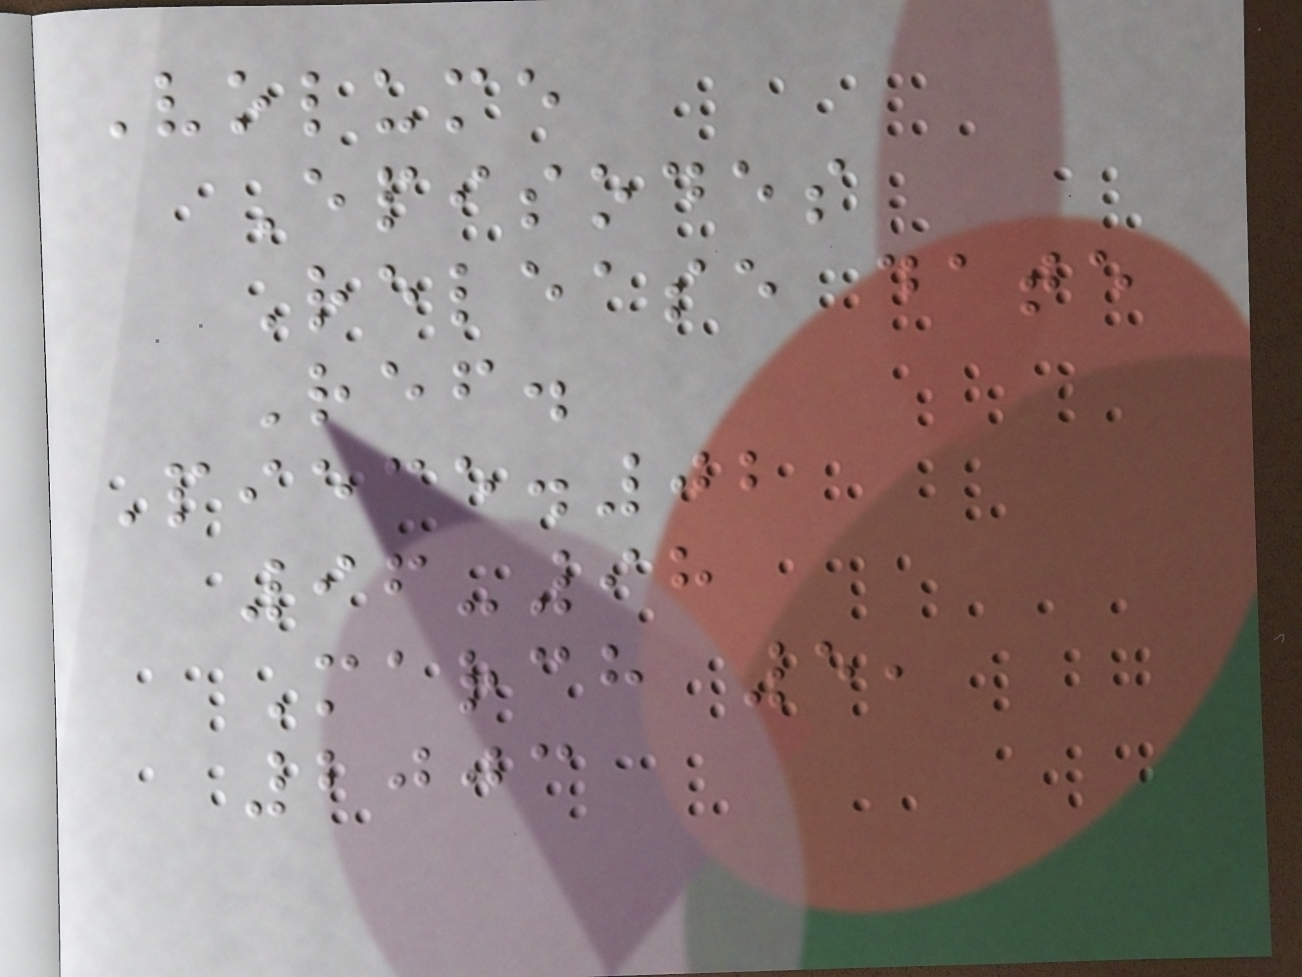Volume
Episodes
Release date
Ref.
Piece.02
96-98
March 5,
2003
